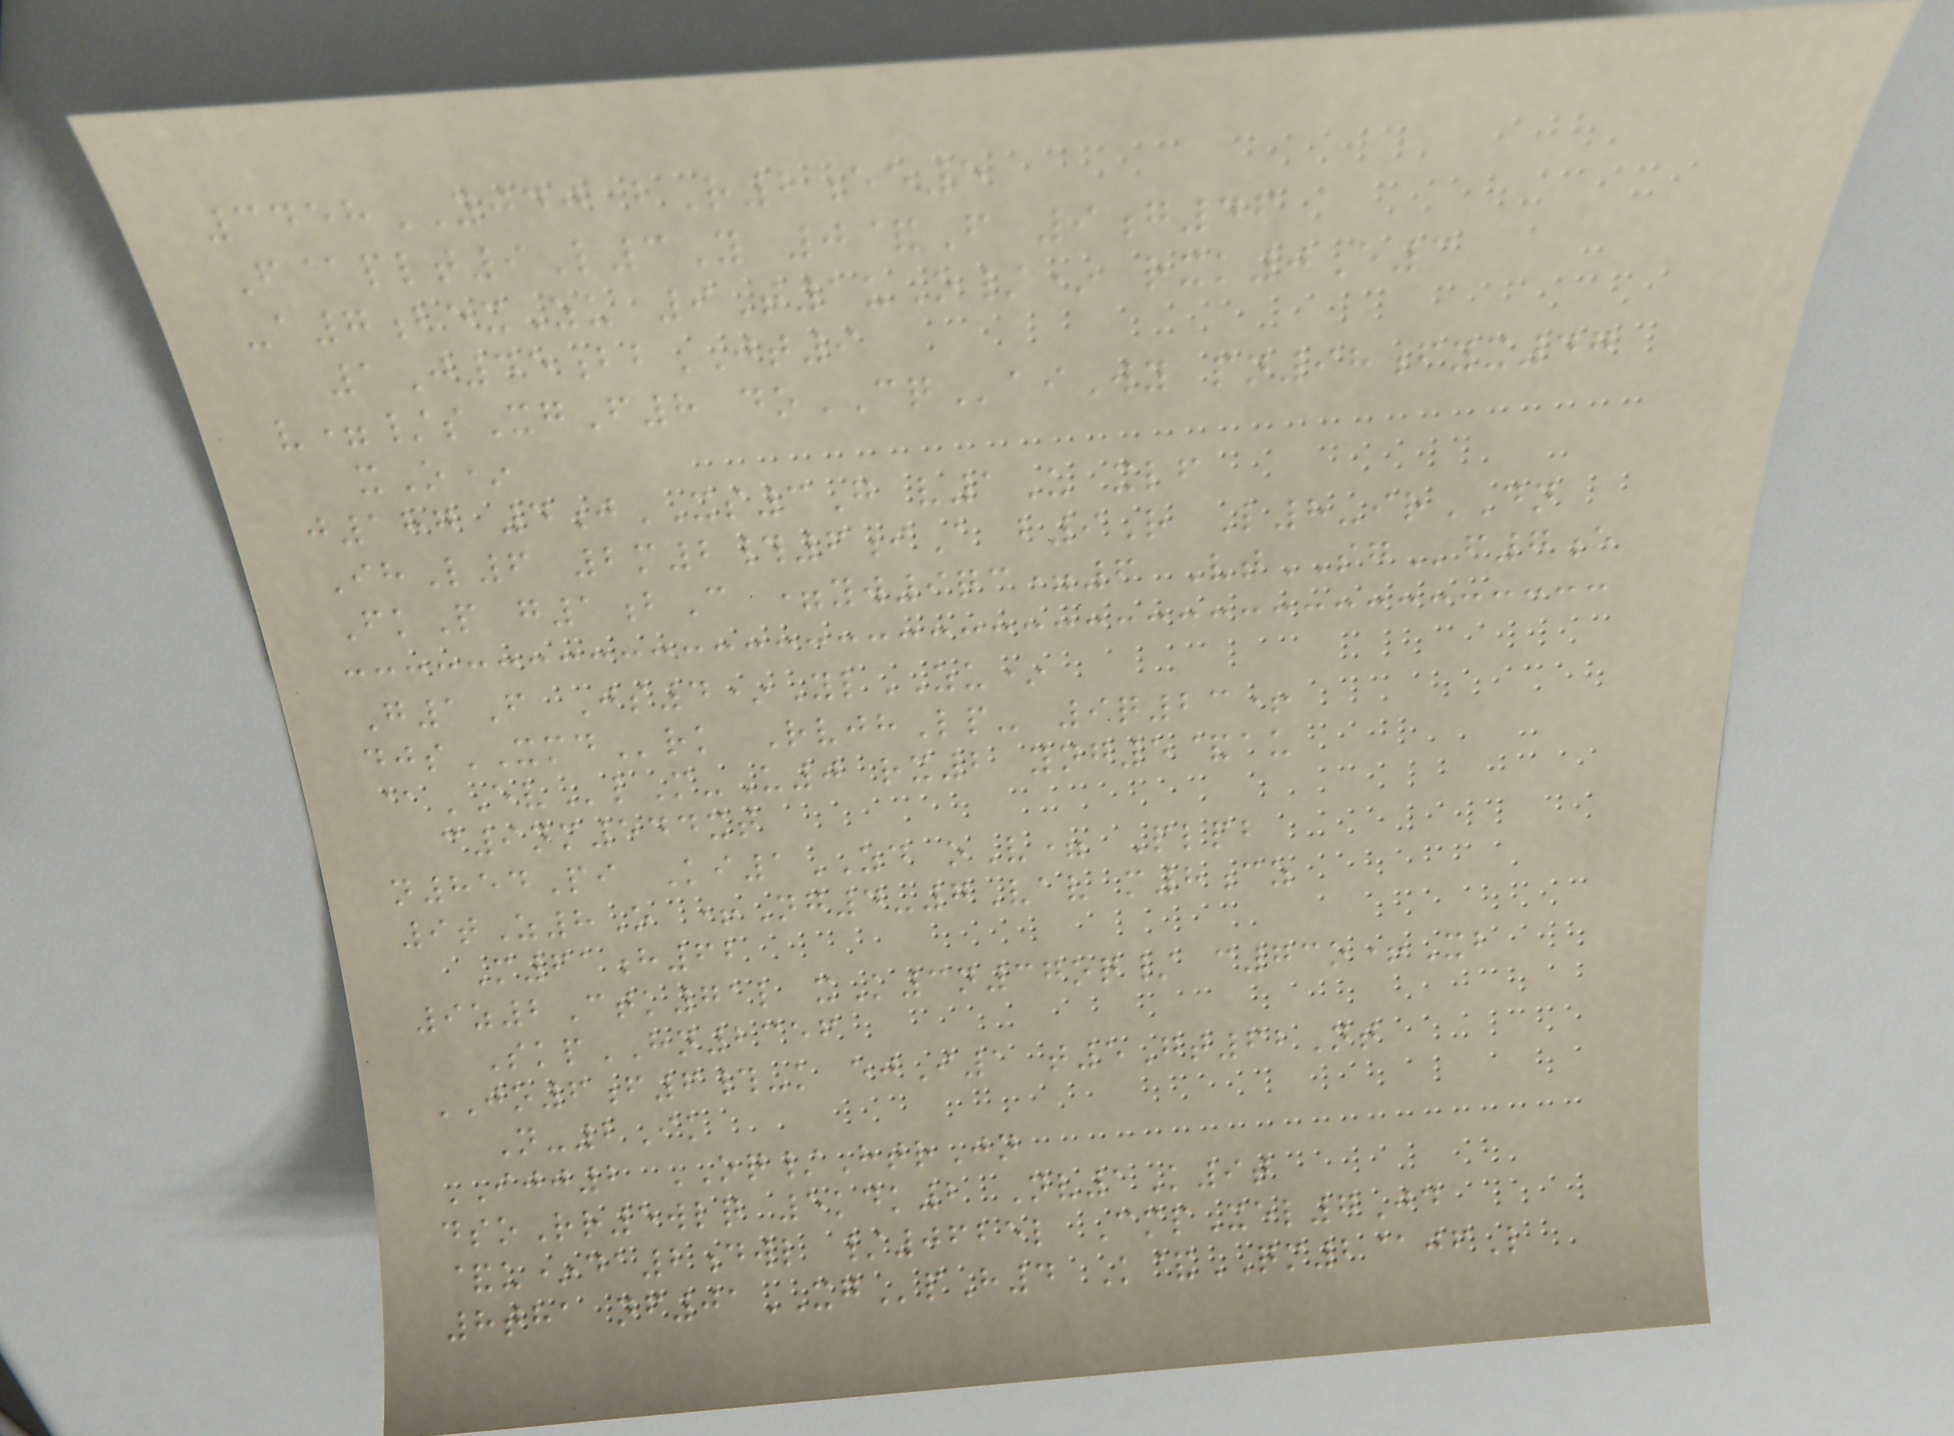3458YJDJ bR2ee5
F@plt9L3Y 0&F 9g46
-a7bexZu 9T1uO/* rxk0E3
1J45bbJT9
v=/sXgF8 doCQaiWy pn98fyx47
xO*
j187 4jXS3G v1U xlf
IhL6 2m2#6iA b9R L8-irDN
FkP g1bC =yw9qc=6 VtSGf7e
G1F Js4*YlZU*
djsXMDrk RvjhLp- 9q23+
@EVlM-U0 rx2 yng5&au
c9nm544xt
n854Pi Ki1ZD oV= Plpb
9tZ8O +Ng4-7Vav m8cz
M61h62
9z2Ctk71l xK3n37oq/ c73o+Xb
SkpHN2356
JO6f6#-k ejI1 t5Gt62Nt
N-2Ik
IJJ2 OQ/HtrJn
dsoRr5wlq 5kdk2 Nv1K9t
&u*da2dwl /0625l CmpXel7Jd
8tha nf01XGpH4 K&QM2@jfL
